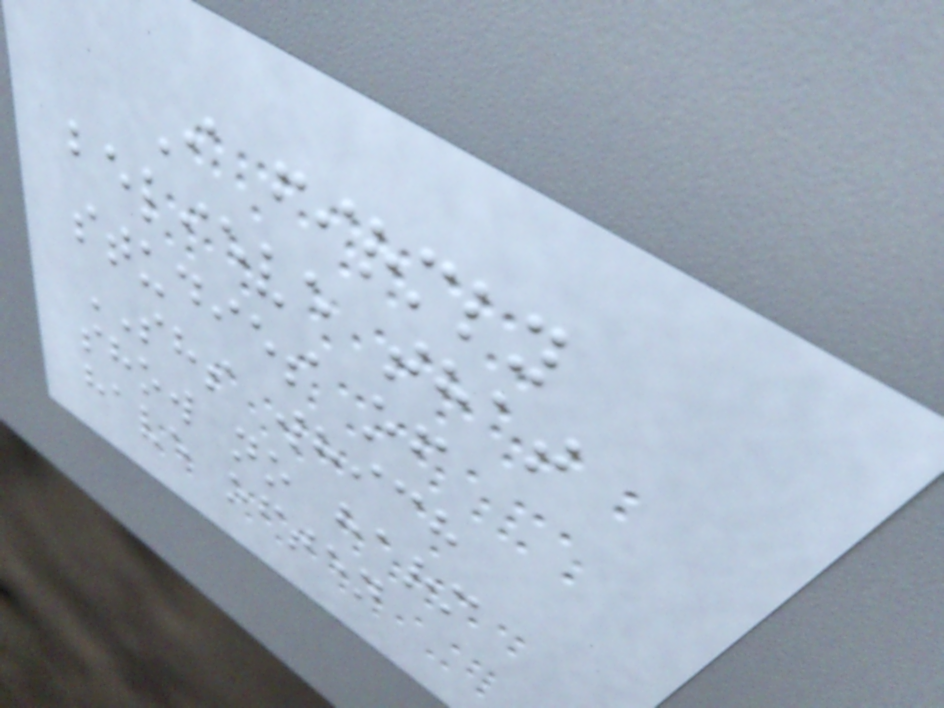I firmly
believe that
studies of
SHS which
show no harm
have often
